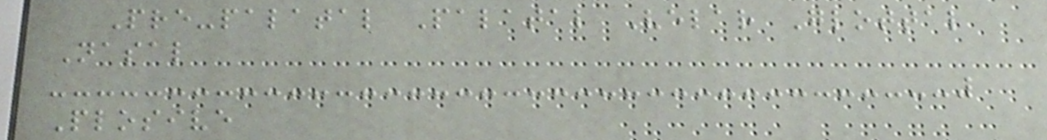Pre-palatal Palatal Velar Glottal
Nasal
Plosive
